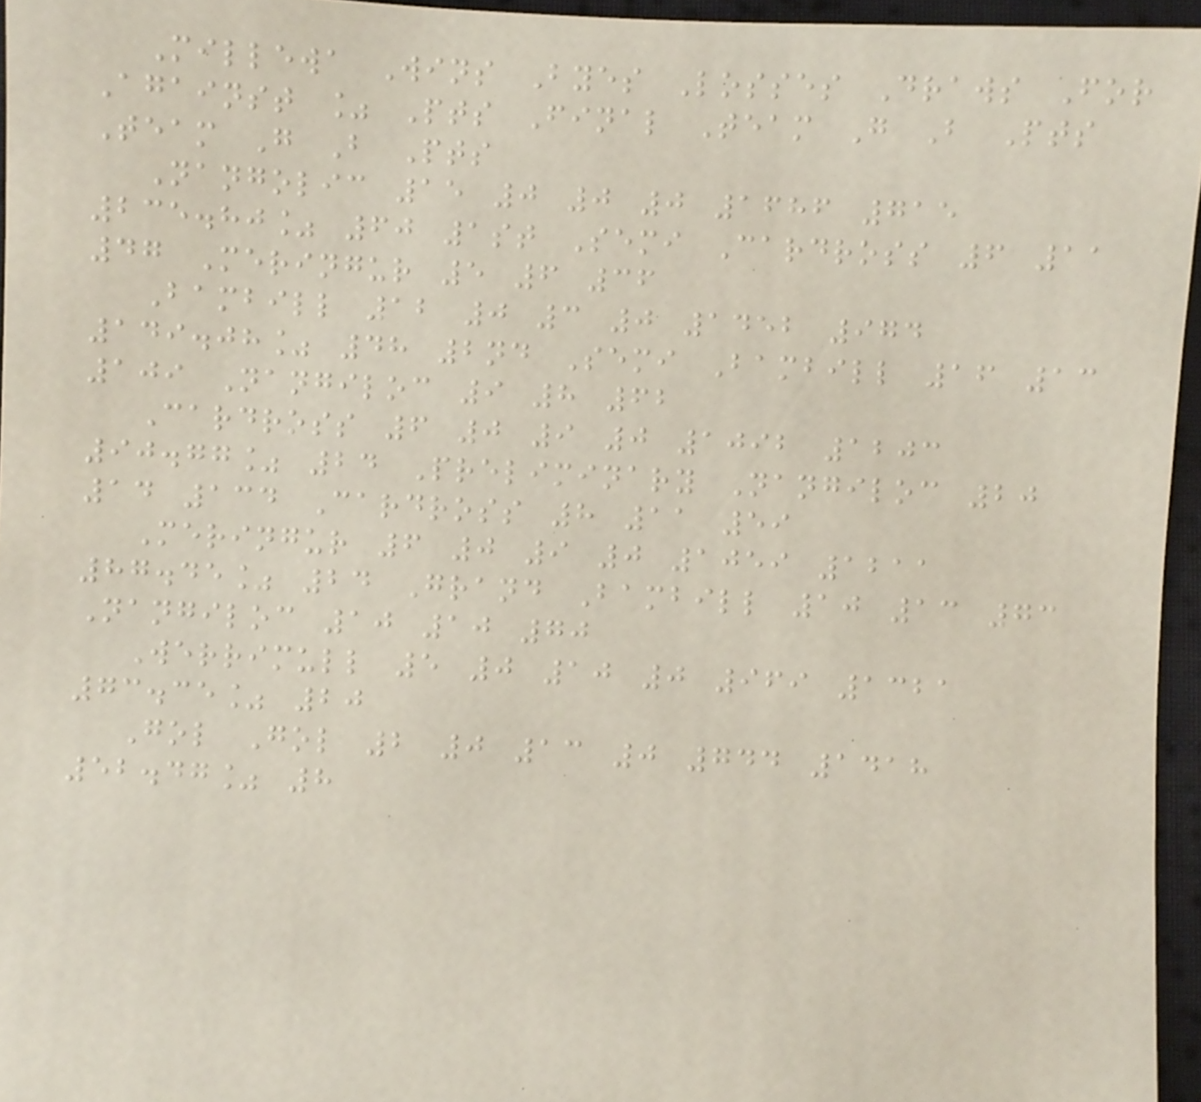Millewa Wins Byes Losses Draws For
Against % Pts Final Team G B Pts
Team G B Pts
Nangolic 15 0 0 0 1686 715
235.80% 60 1st Semi Cardross 6 11
47 Meringur 5 6 36
Bambill 12 0 3 0 1452 974
149.08% 48 2nd Semi Bambill 16 13
109 Nangiloc 9 8 62
Cardross 6 0 9 0 1092 1203
90.77% 24 Preliminary Nangiloc 20
14 134 Cardross 8 11 59
Meringur 6 0 9 0 1059 1211
87.45% 24 Grand Bambill 10 13 73
Nangiloc 10 10 70
Werrimull 5 0 10 0 969 1321
73.35% 20
Gol Gol 2 0 13 0 744 1418
52.47% 8
